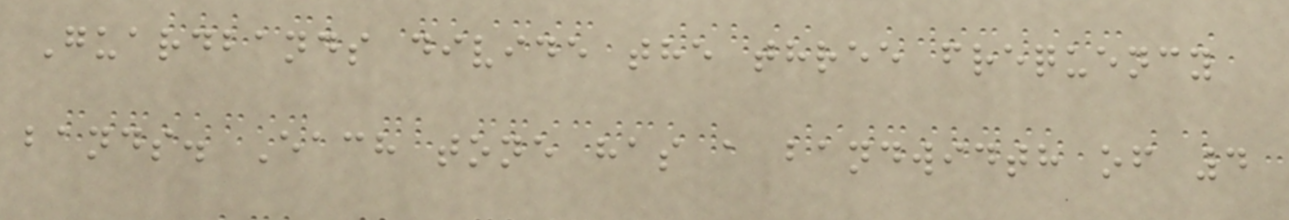Guardbands divide the three frequency
bands. Each tone has a bandwidth of 4
